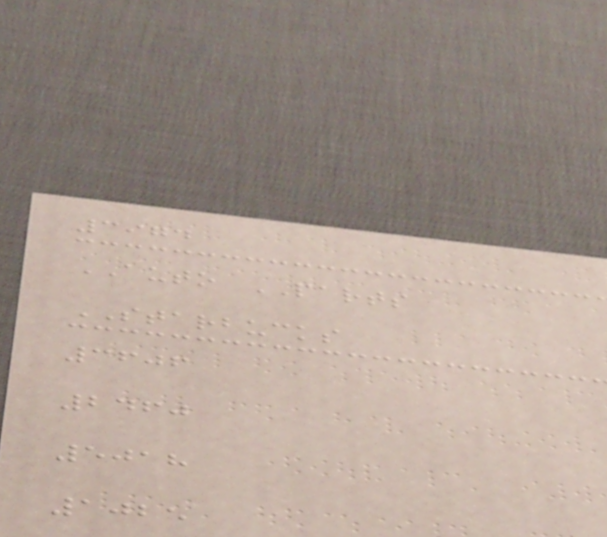3974
AUTO PARTS
STARBUCKS
3606
2460
5018
1025
